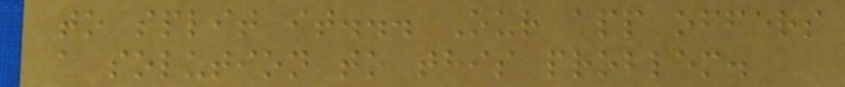to split it... Our app offers
a solution to this problem.
